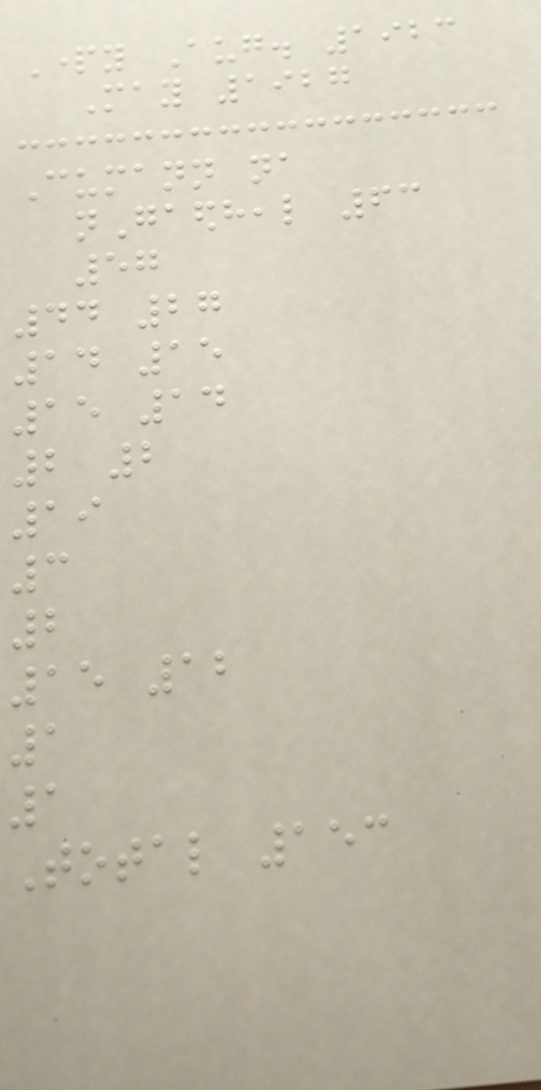Party Aug. 1923
May 1927
Cumann na
nGaedheal 63
57
44 27
14 15
15 14
2 2
19
3
2
15 12
1
1
Total 153
